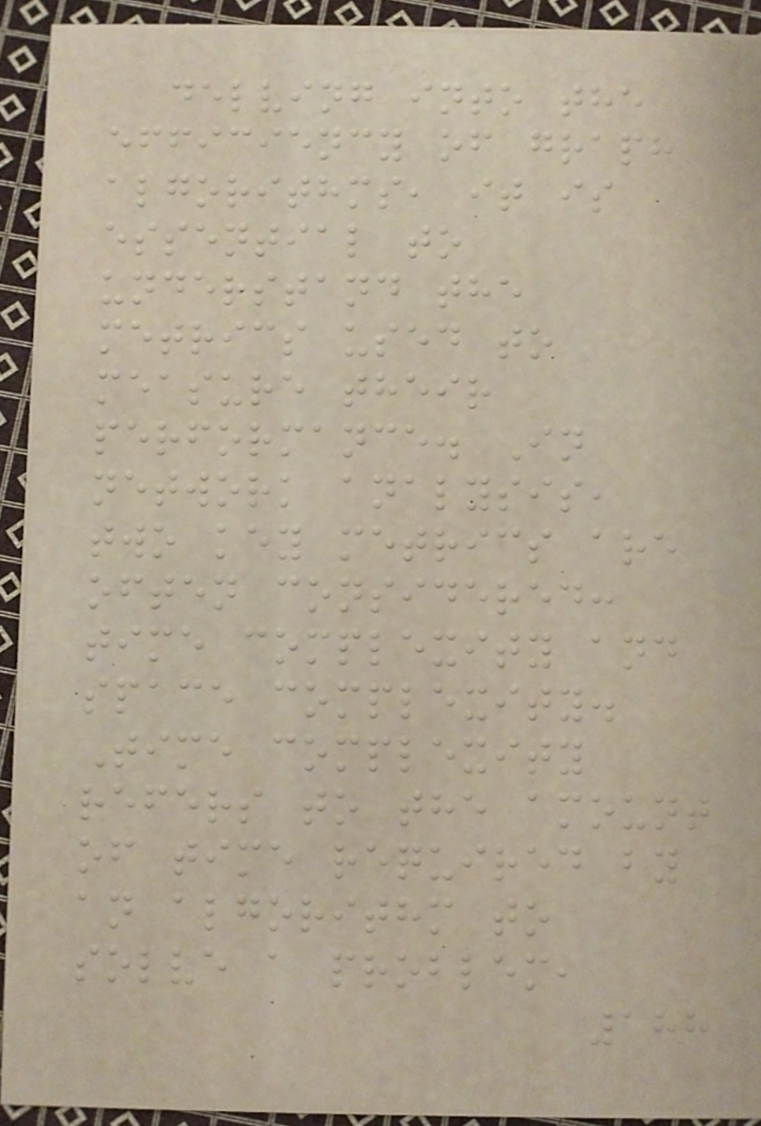delving into the
efficiency of graph
algorithms, it is
essential to
understand the
metrics used to
measure their
performance. In
network analysis,
two key metrics are
often considered:
time complexity and
space complexity.
Time complexity
refers to the amount
of time required by
an algorithm to
solve a problem,
188
